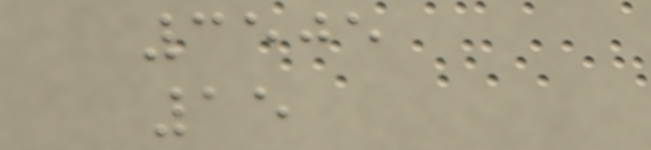3505
15
